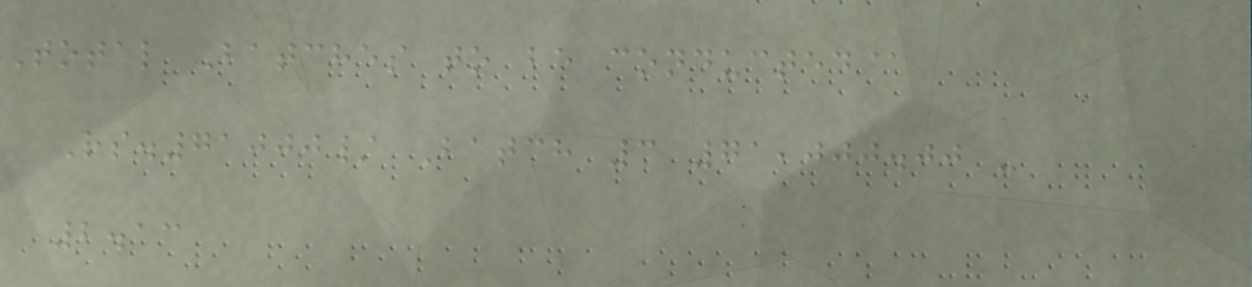Total Batches to be conducted@
Rs.71000/ Batch 3 71,000.00 -
2.13
